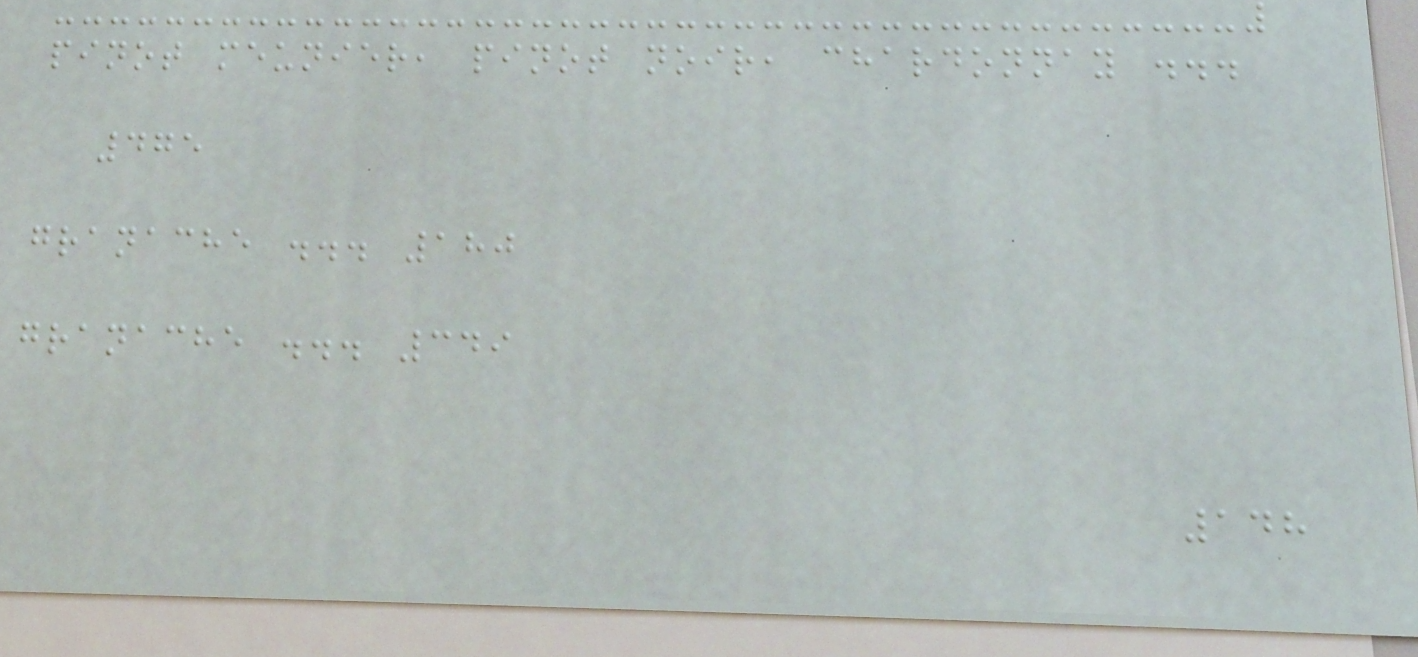pinot meunier, pinot noir, chardonnay ...
475
granache ... 180
granache ... 349
148
